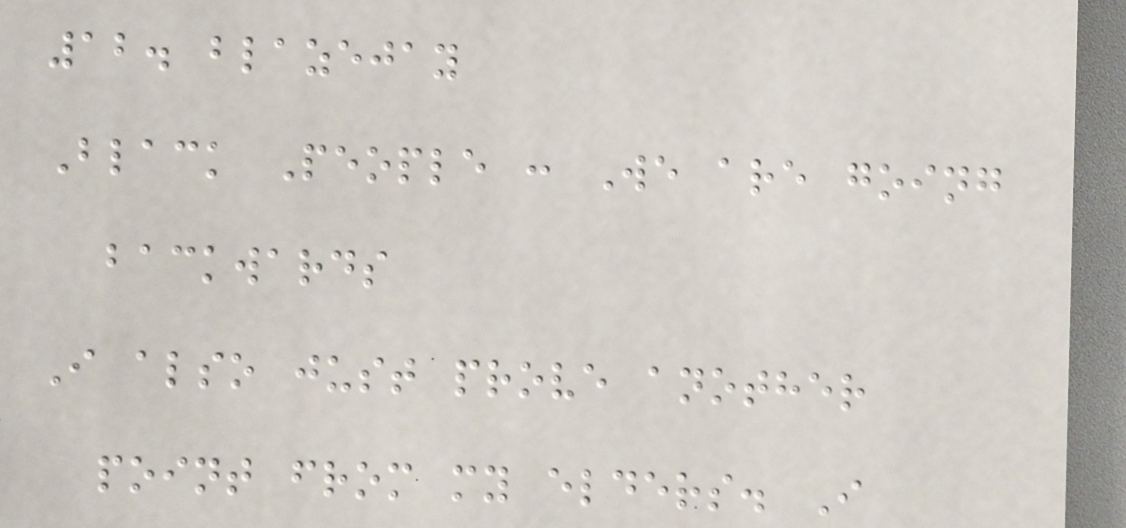12. blazejay
Black People : We are going
backwards
I also just prove another
point from my elders. I
